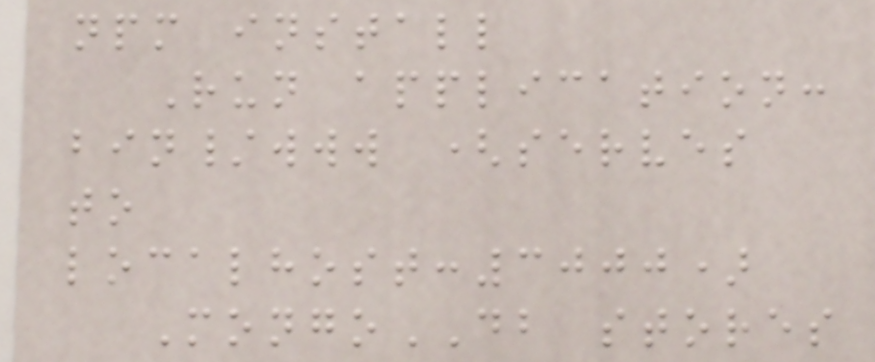npm install
Run application:
bin/www (serves
to
localhost:3000)
MongoDB stores
